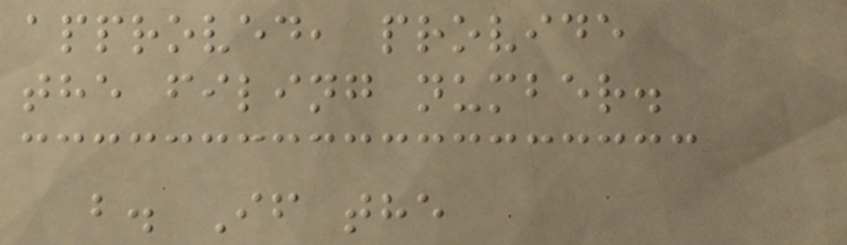approved, provide
the filing number.
b. If the
